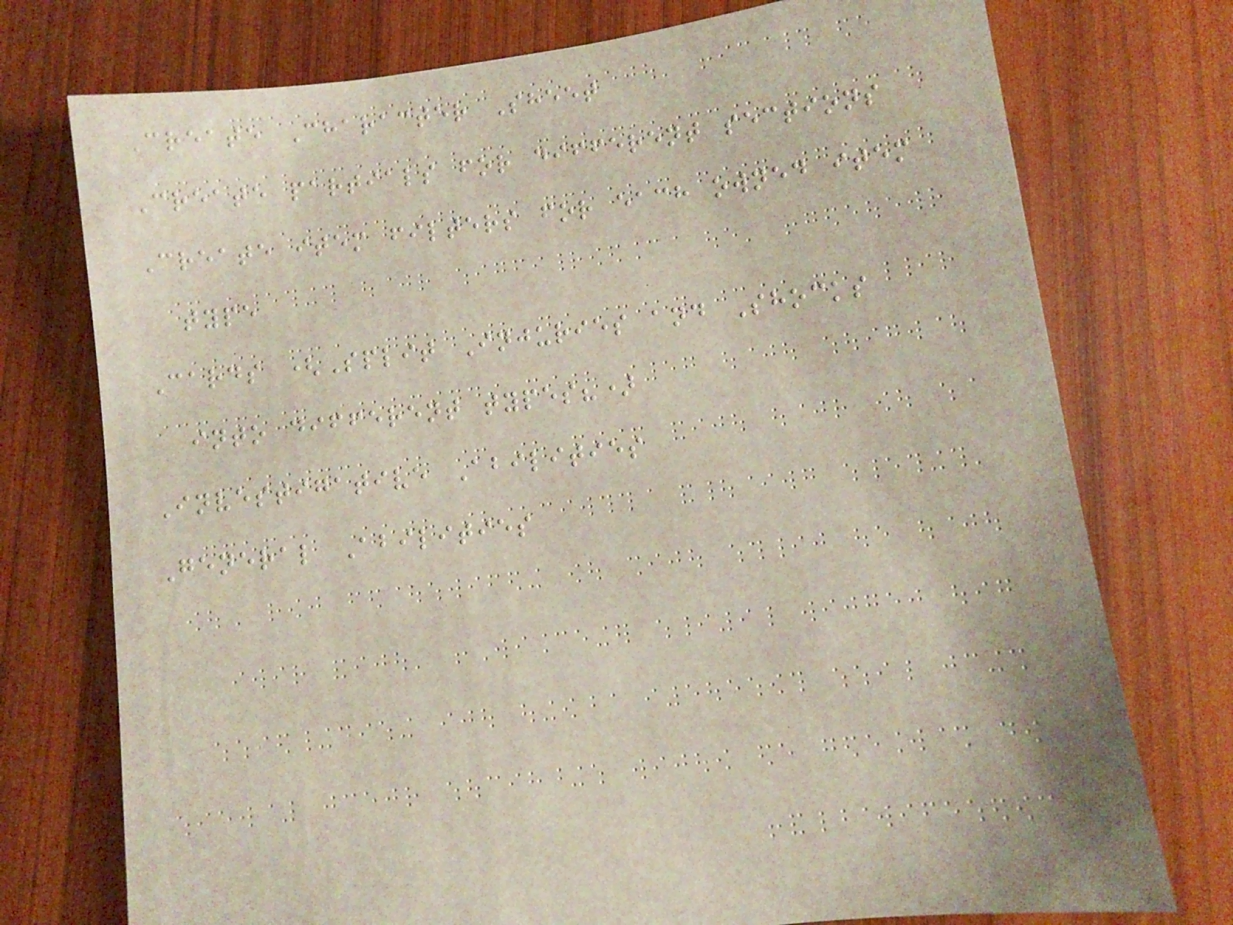Create Character Sheet
Create partials for different sections
Create item filters for each owned item
type
Cards (Split Injuries and Shocks
into different types?)
Investigative Abilities
General Abilities
